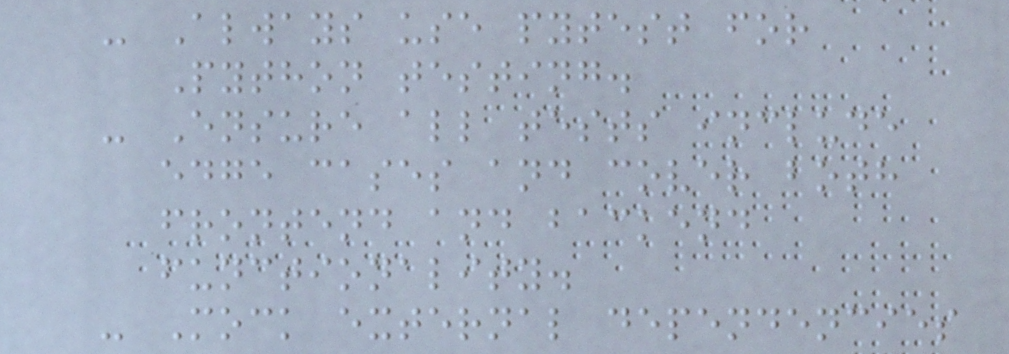- Always use pytest for
Python testing.
- Ensure all tests include
edge cases and cover both
frontend and backend
functionality.
- Mock external dependencies
